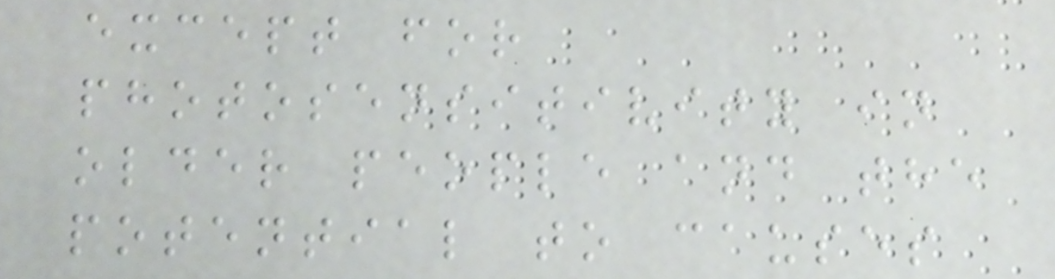except for
photosensitivity in
older people and the
potential to causes
